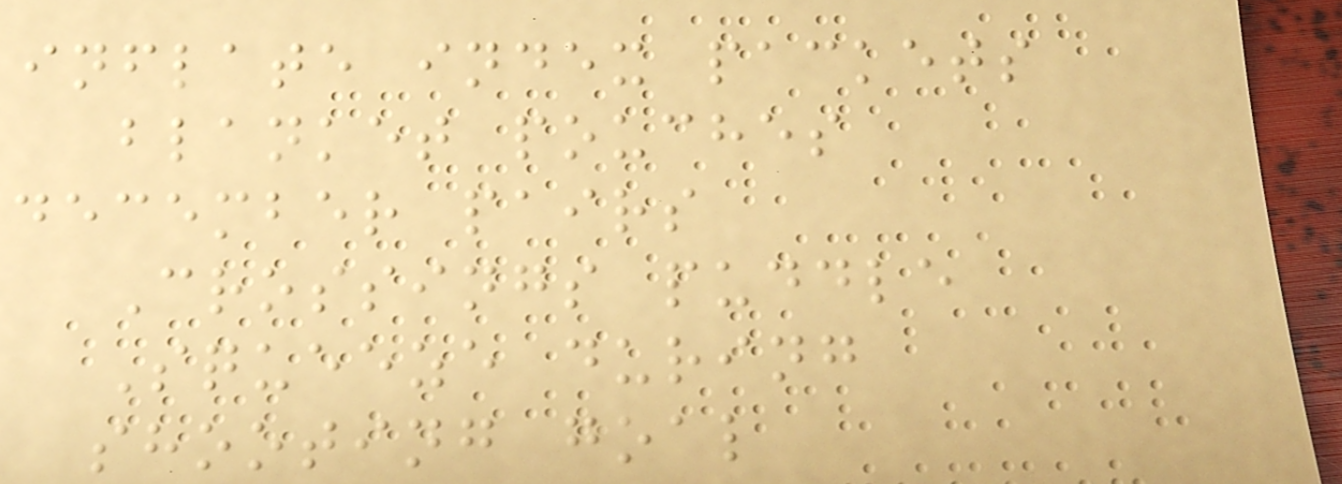inflate index packets
blanket pouches
december pairs
Crossings puddle
Squeeze during
shooting goal
